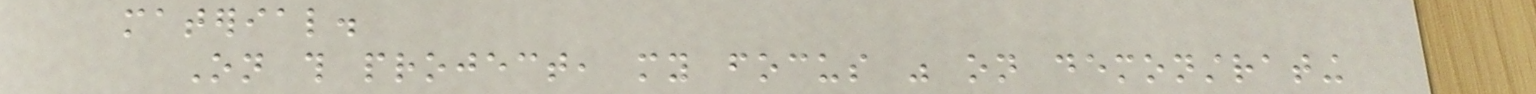material.
On this project, my focus was on demonstrating
